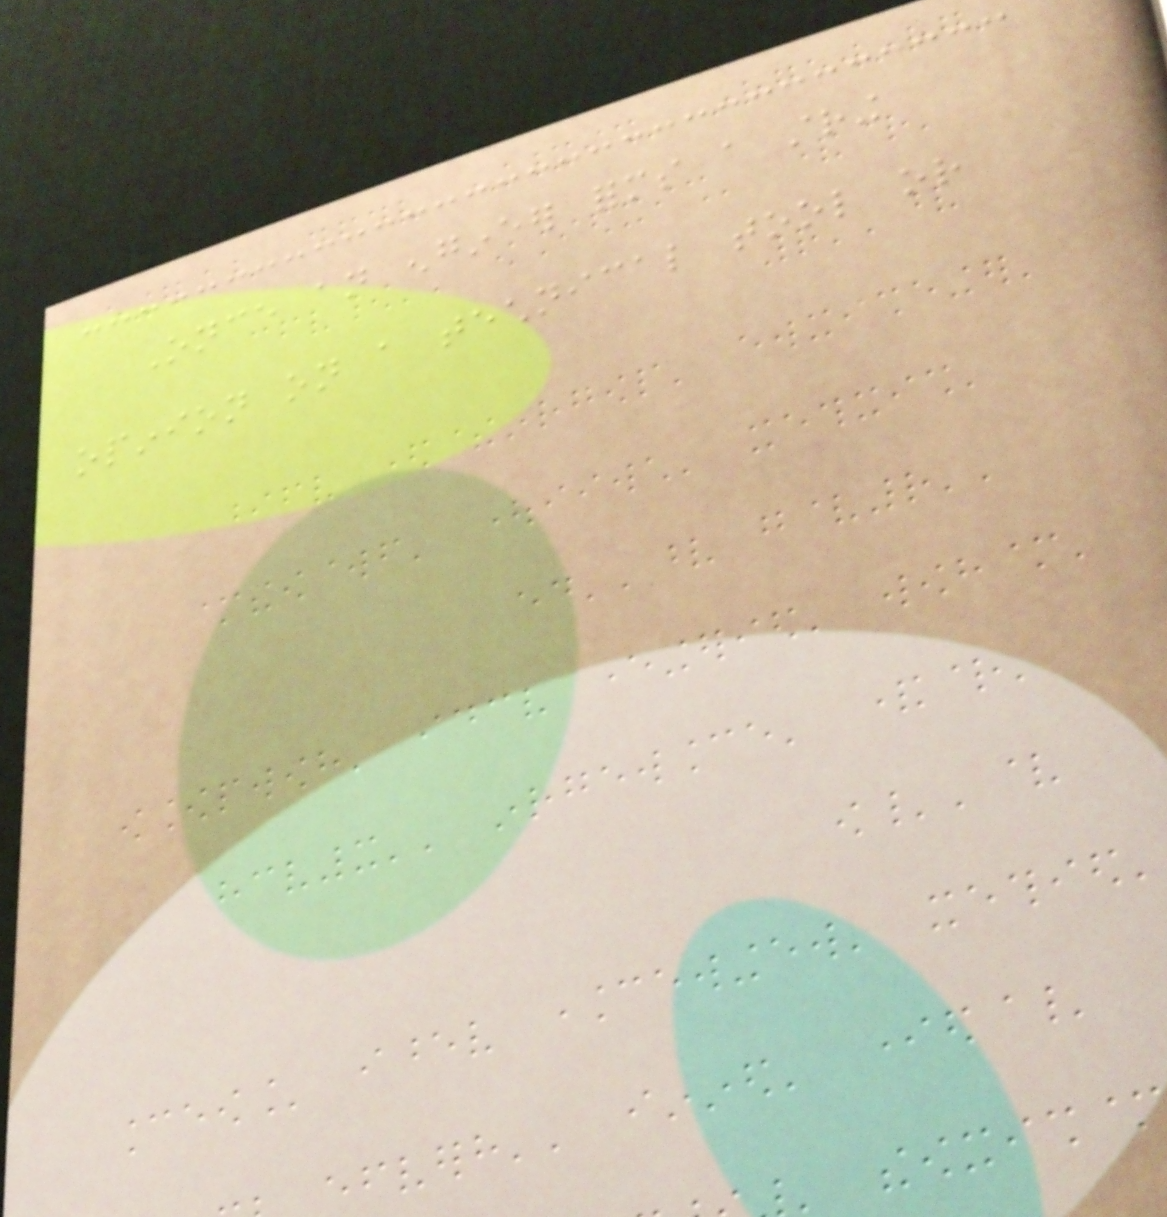Once an engineer forms a string
opinion on a technical tool or
